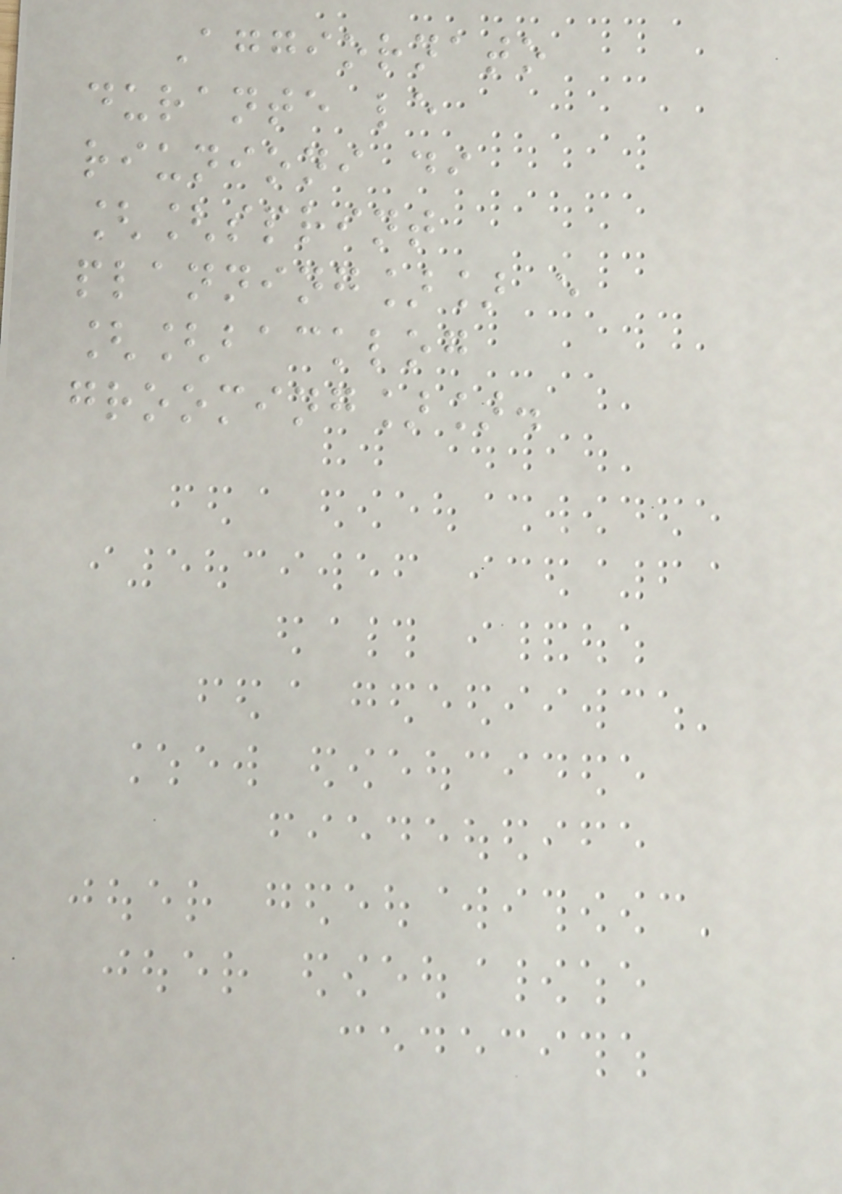Aggiornato
durante le
riunioni di
[[sprint
planning]] e
[[backlog
grooming]].
